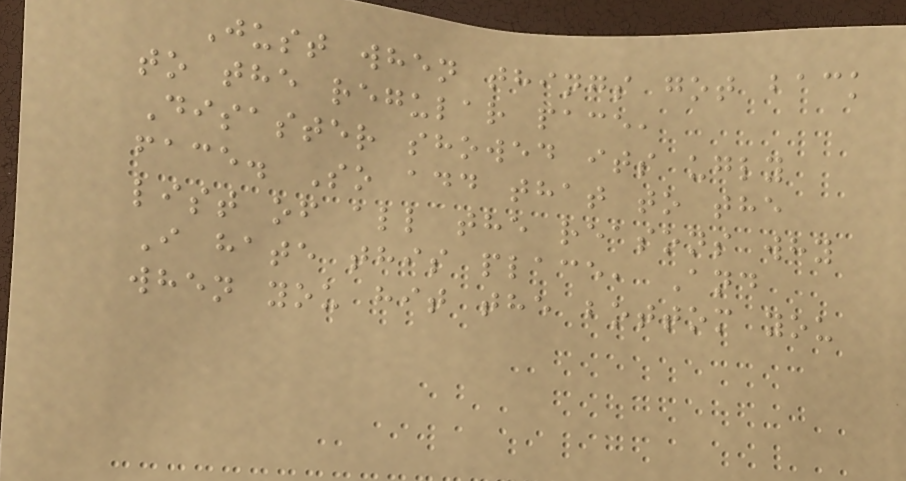Just when things got back
to the regular pace,
Disaster showed its ugly
face. So add that to the
list of all the reasons why
I hate this place, And
when you hit the bottom you
